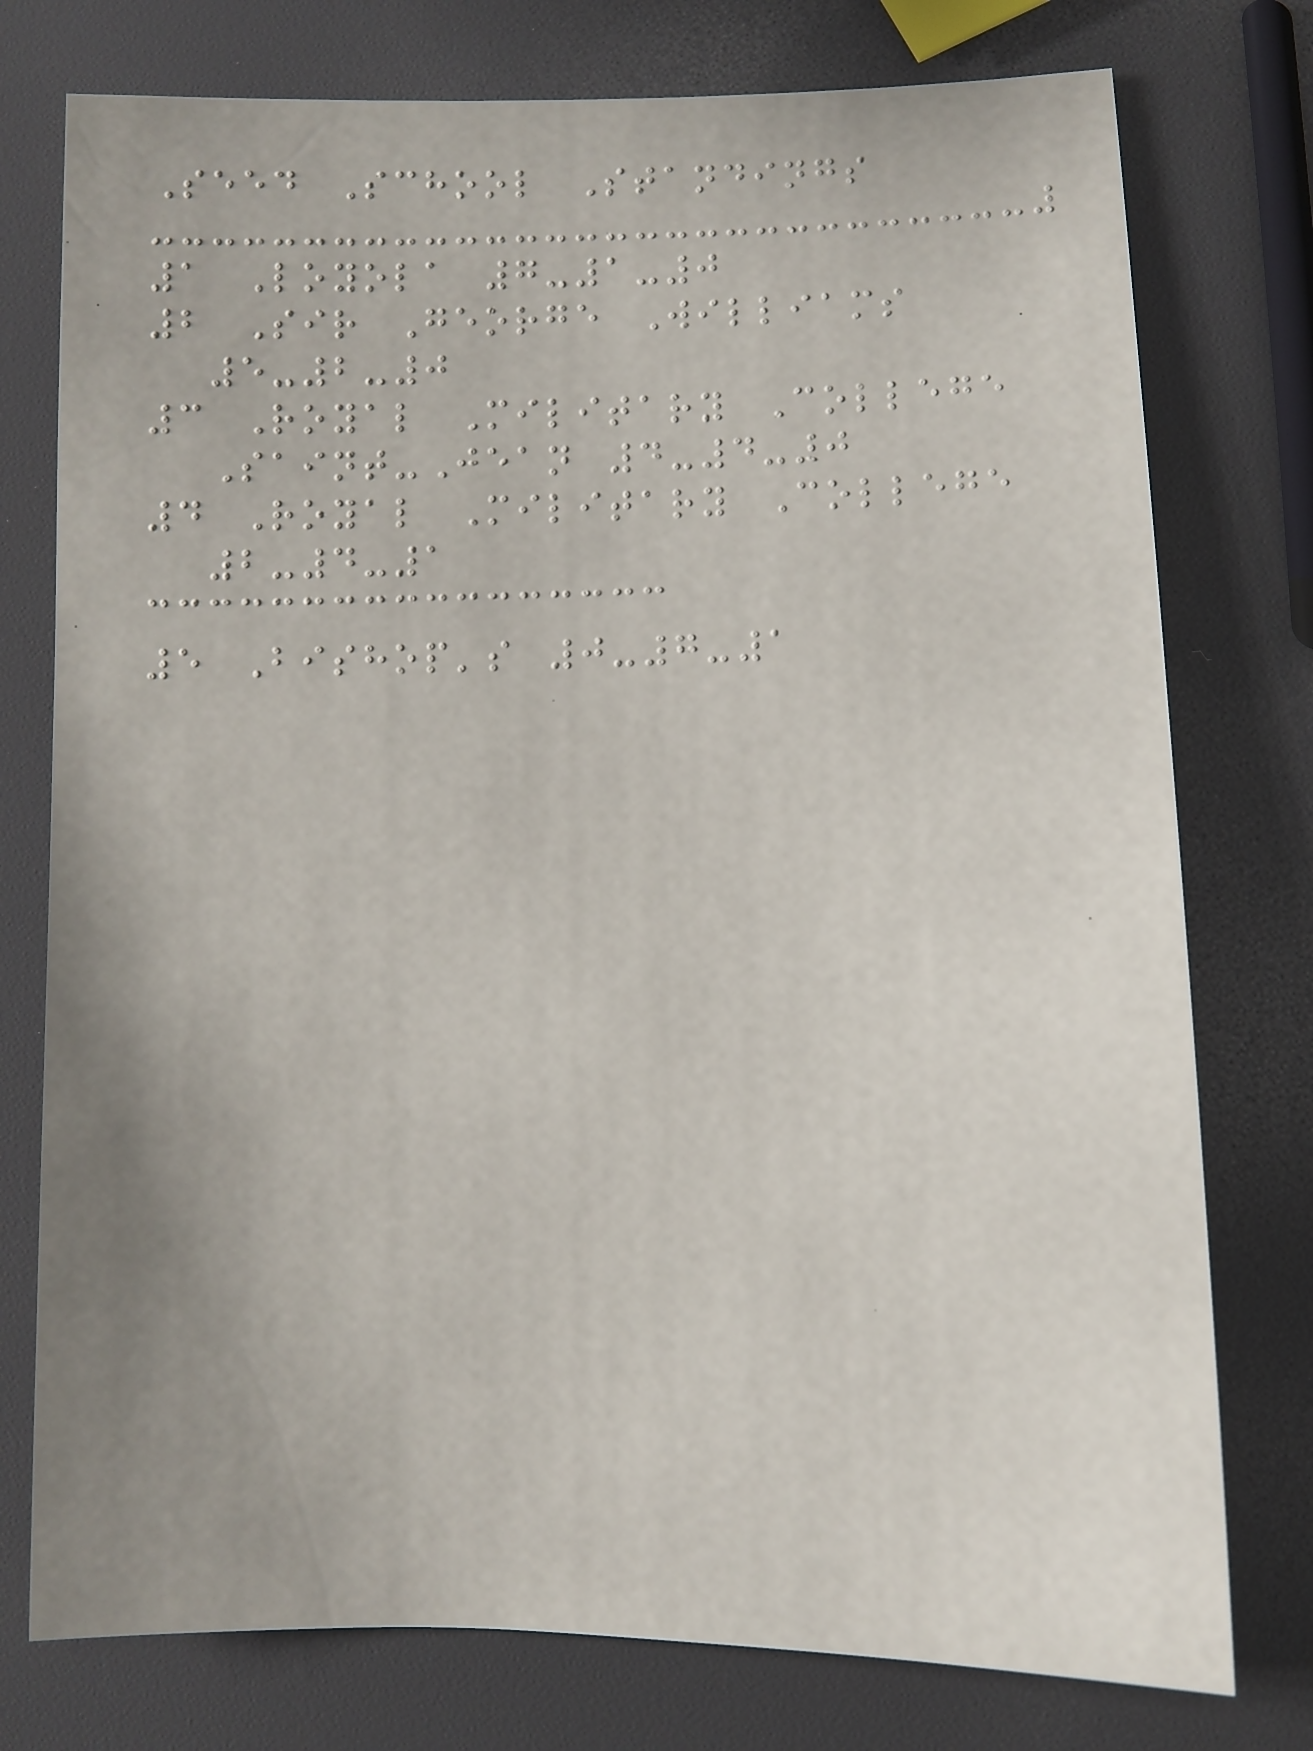Seed School Standings
1 Loyola 7-1-0
2 Sir George Williams
5-2-0
3 Royal Military College
Saint-Jean 4-4-0
4 Royal Military College
2-4-1
5 Bishop's 0-7-1
